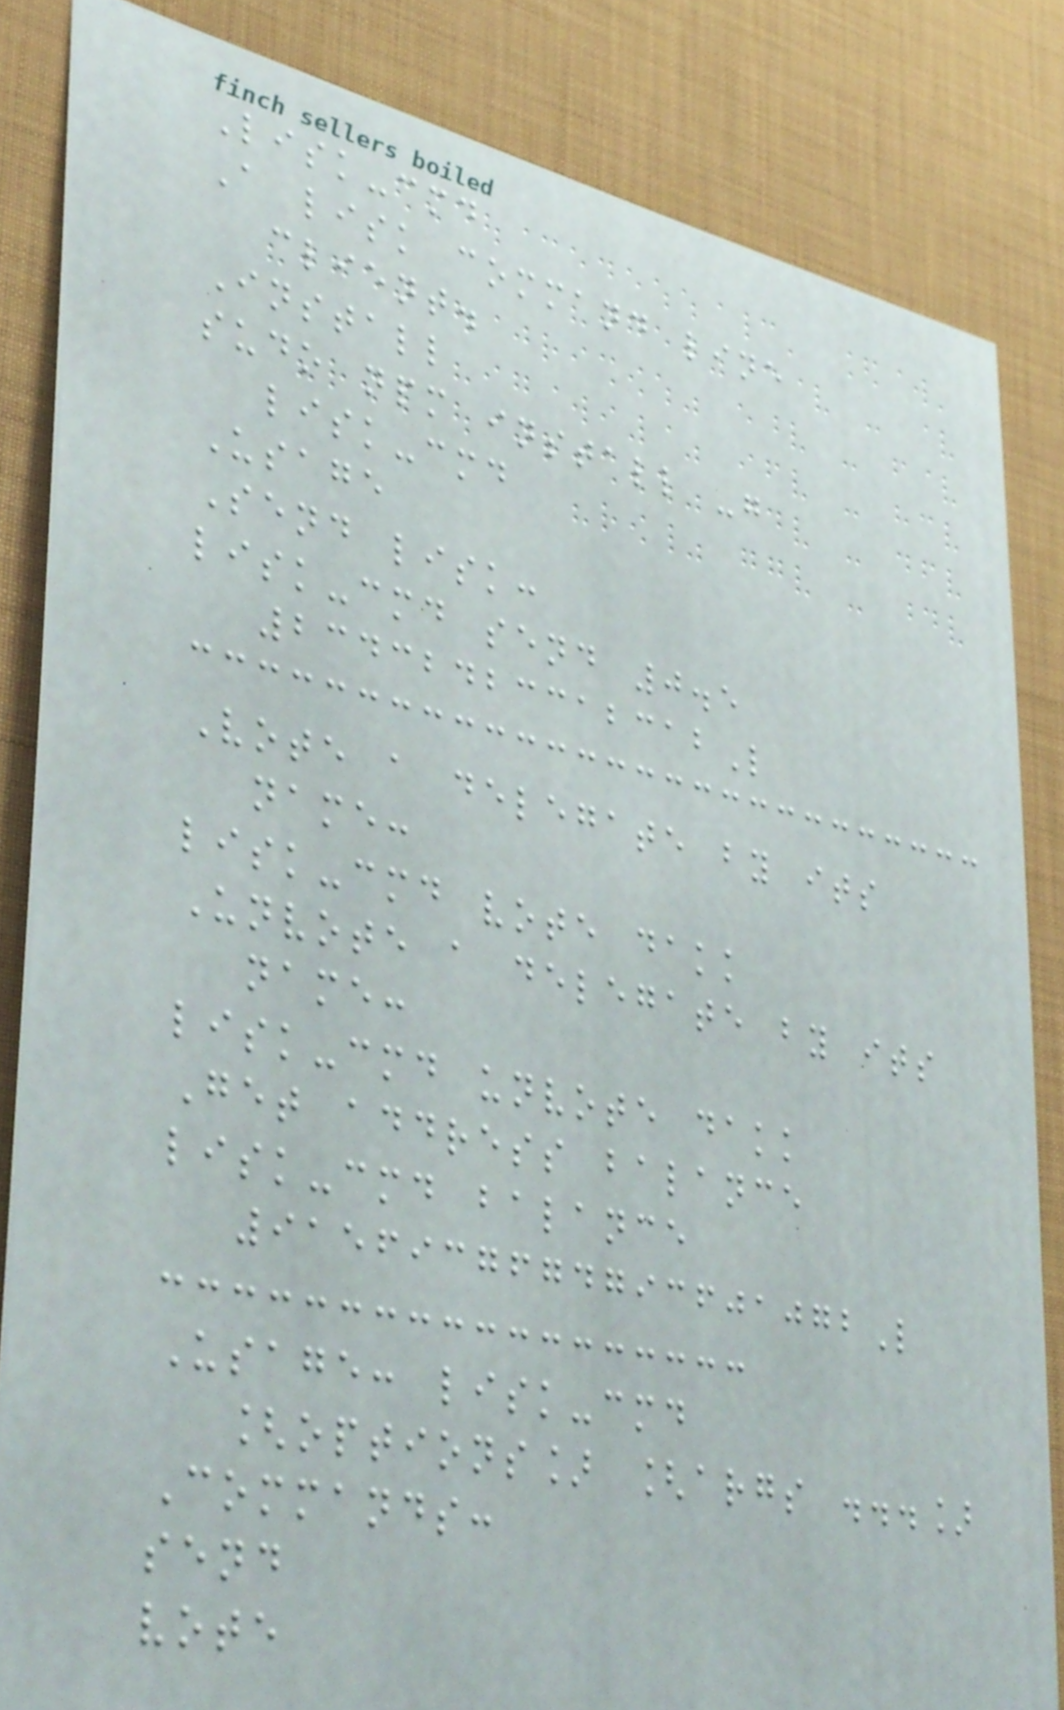Lisk-cmd
A lisk command line
client.
Install
sudo npm install -g
lisk-cmd
Usage
Send lisk:
lisk-cmd send 0.5
23432423312312L
Vote a delegate by its
name:
lisk-cmd vote dakk
Unvote a delegate by its
name:
lisk-cmd unvote dakk
Get address balance
lisk-cmd balance
9156937674793601072L
Usage: lisk-cmd
[options] [args ...]
Commands:
send
vote
